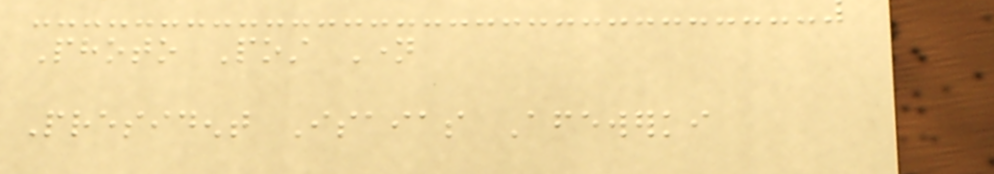Photo Post Name
President Isaias Afewerki
